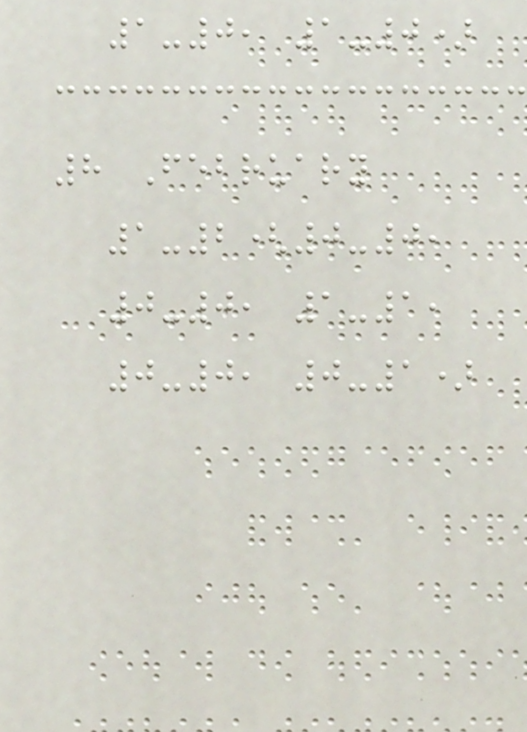1-0, 1-0)
8 February
1-2(0-0,
0-0, 1-1,
0-0, 0-1)
